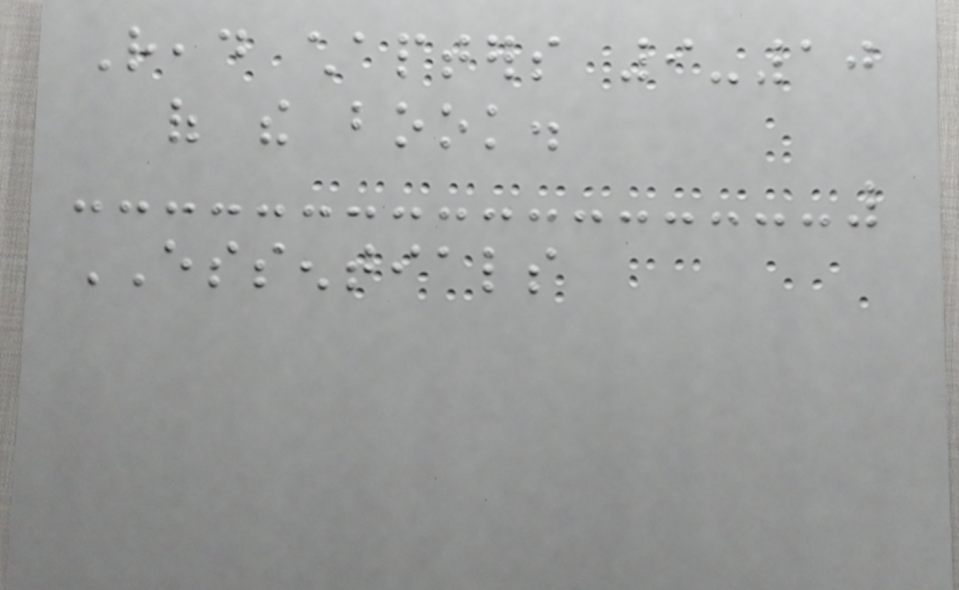Read chapters 9-10
of the book.
ESSENTIALS
